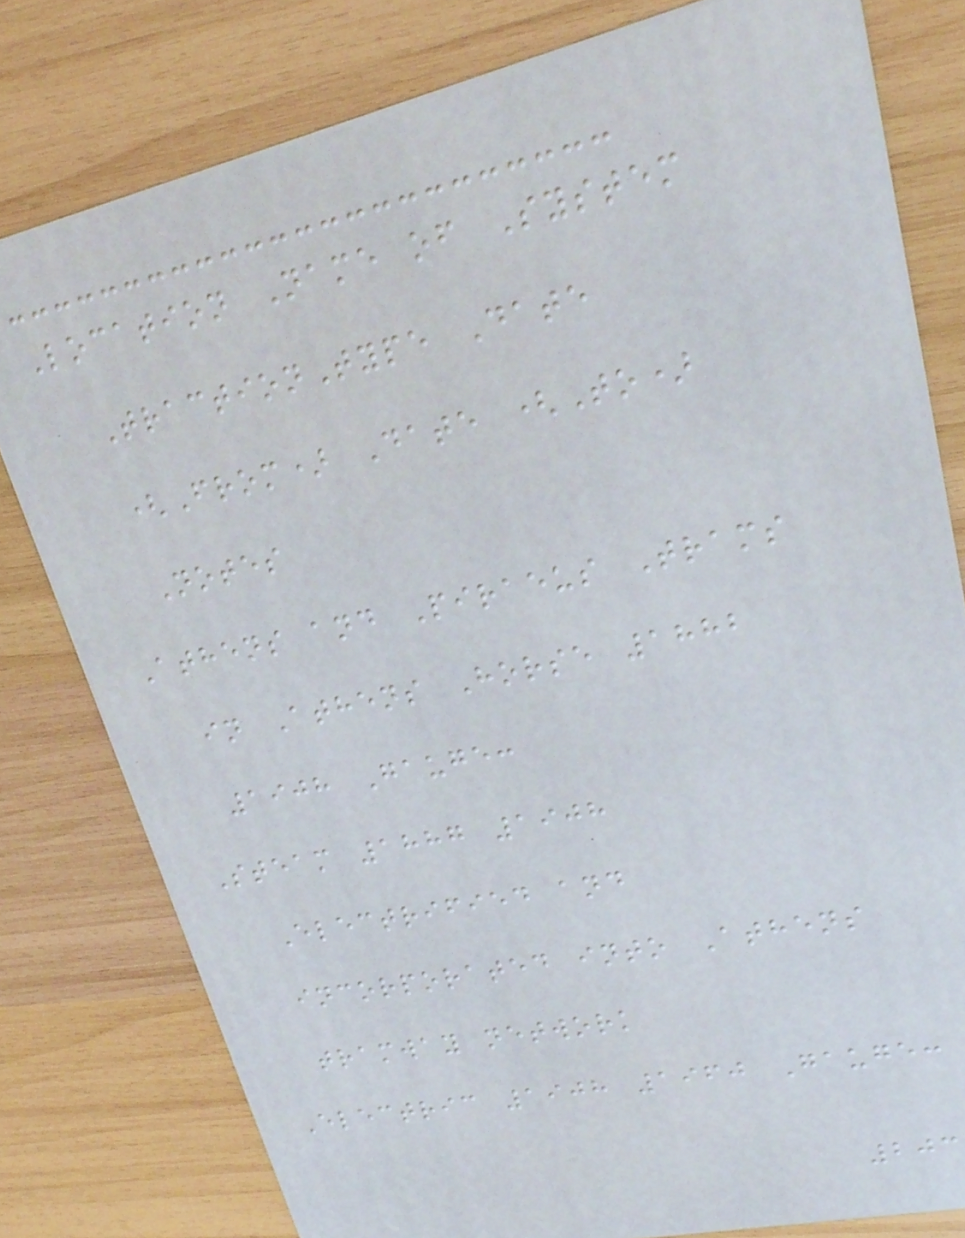Location Name of System
TractionType Date
(From) Date (To)
Notes
Athens and Piraeus Trams
in Athens Horse 1882
1908 Gauge:
Steam 1887 1908
Electrified and
incorporated into Athens
tramway network
Electric 1908 1960 Gauge:
203
